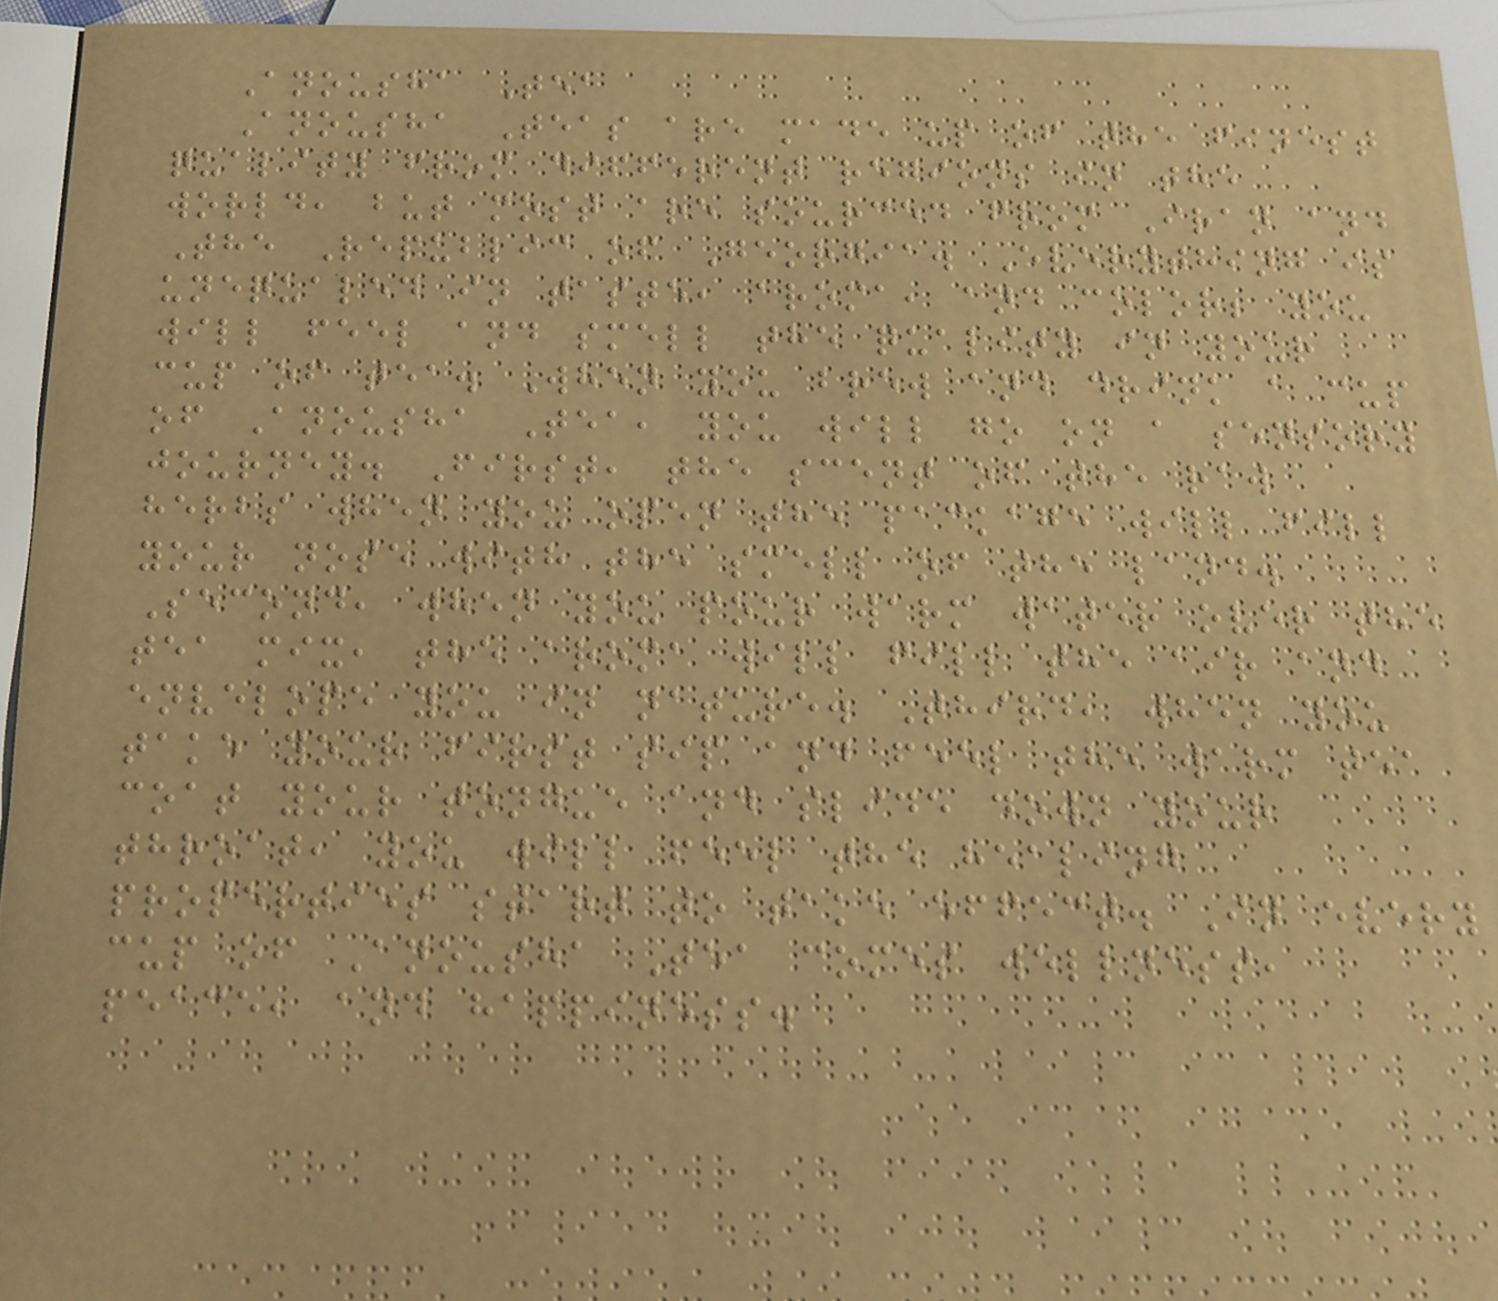Anousha Tea
Anousha Teas are made up of the finest
quality from different regions in the
world, but most are sourced from Iran and
The Republic of Georgia. Everything is
unequaled in taste, aroma, and color; you
will feel and smell the quality in your
cup of tea. When you brew and drink a cup
of Anousha Tea, you will go on a sensory
journey. First, the scent of the raw
herbs when you open the package will fill
your nose with the smell of the land.
Second, when you pour warm water over the
tea mix, the aroma will fill the air and
envelope you in nature. Third, when you
take your first sip and feel the warm tea
coat your tongue and slide down your
throat, you will feel the healing
properties start to take effect. In every
cup of Anousha Tea comes wellness,
peace, and happiness.
